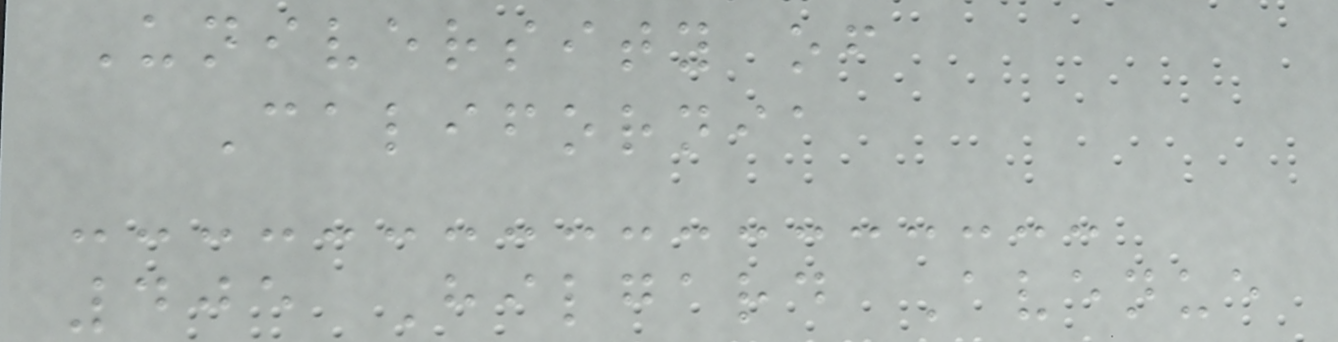University of
California
405 Hilgard Avenue
